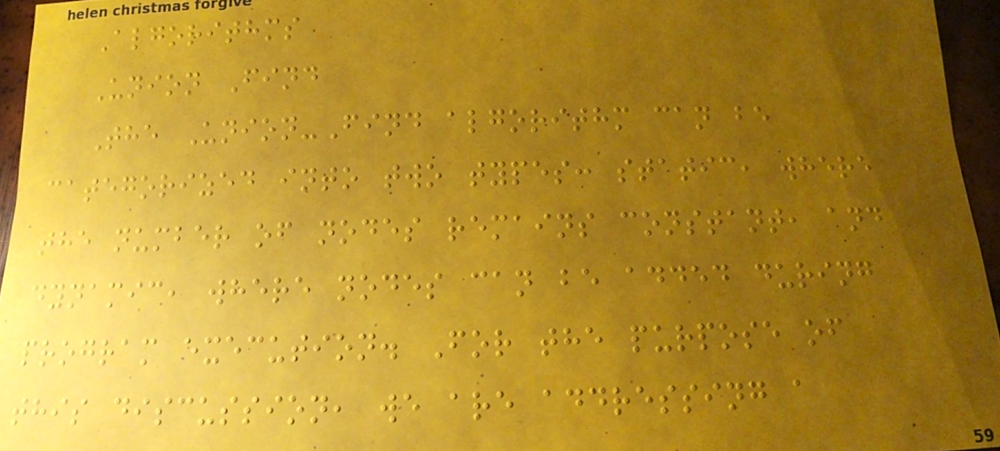Algorithms
Union Find
The Union-Find algorithm can be
categorized into two types: static, where
the number of nodes remains constant, and
dynamic, where nodes can be added during
program execution. For the purpose of
this discussion, we are addressing a
